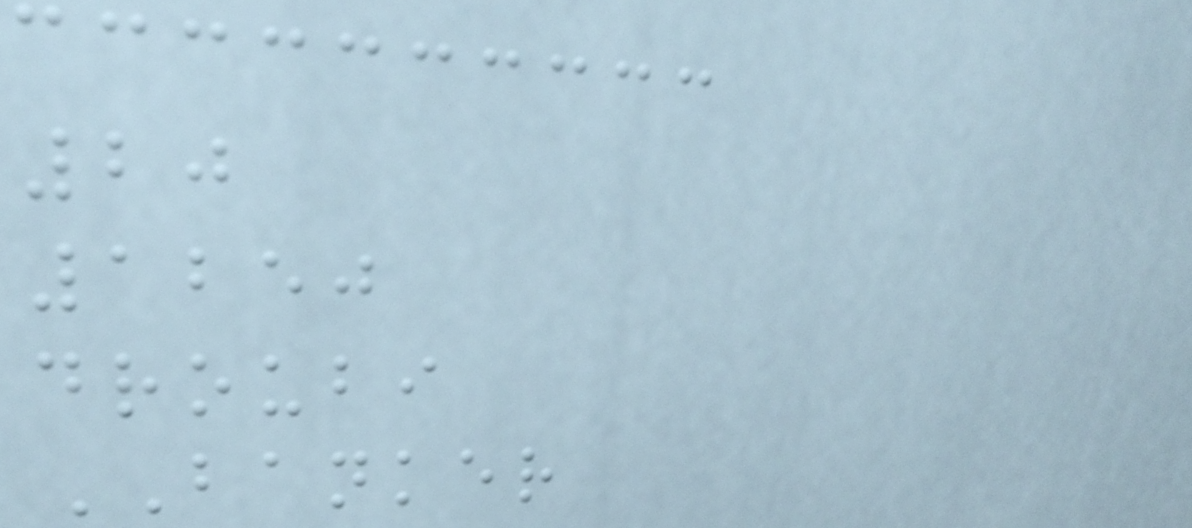20
1250
droubi
BANKER
